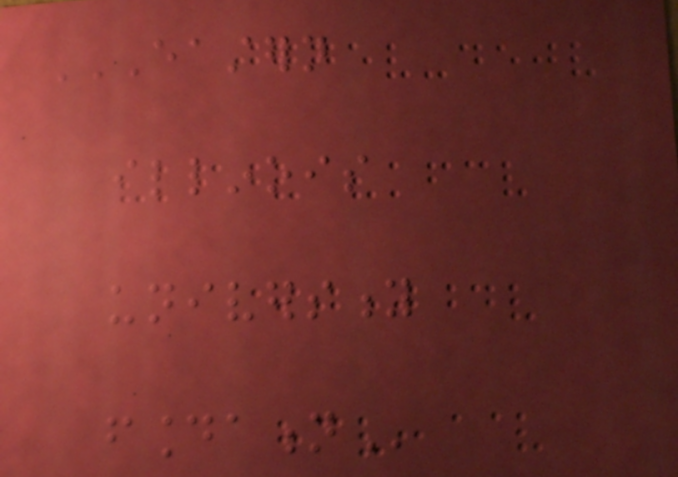EASTERN
ILLINOIS
UNIVERSITY
FOUNDATION
